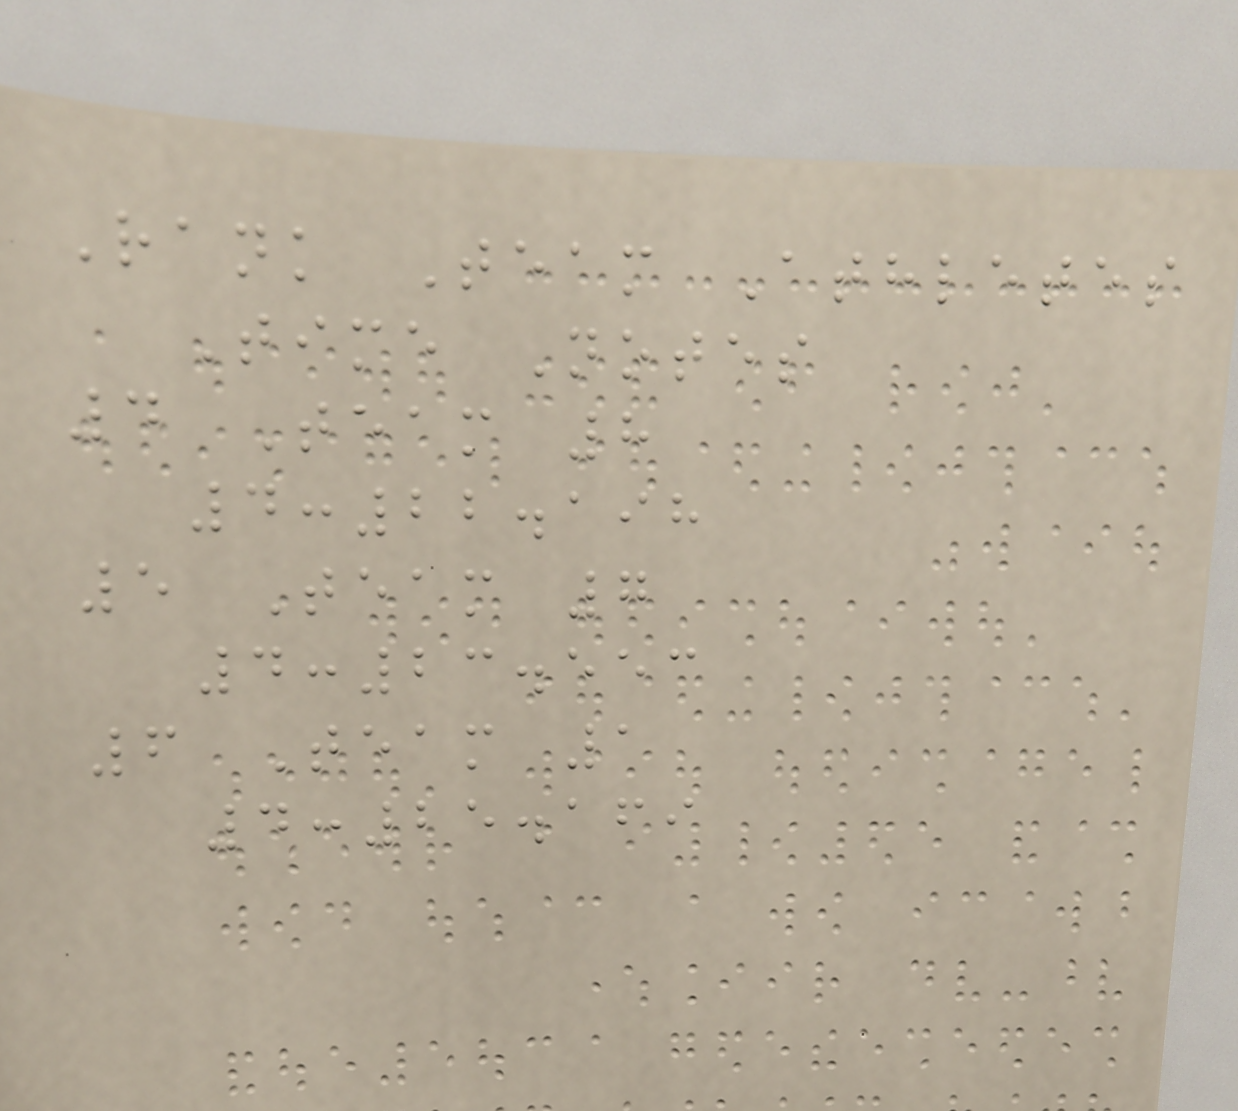Rank Team Athletes
Time Notes
4 Team 8
4:22.198
5 Team 7
4:23.553
6 Team 1
4:25.169
